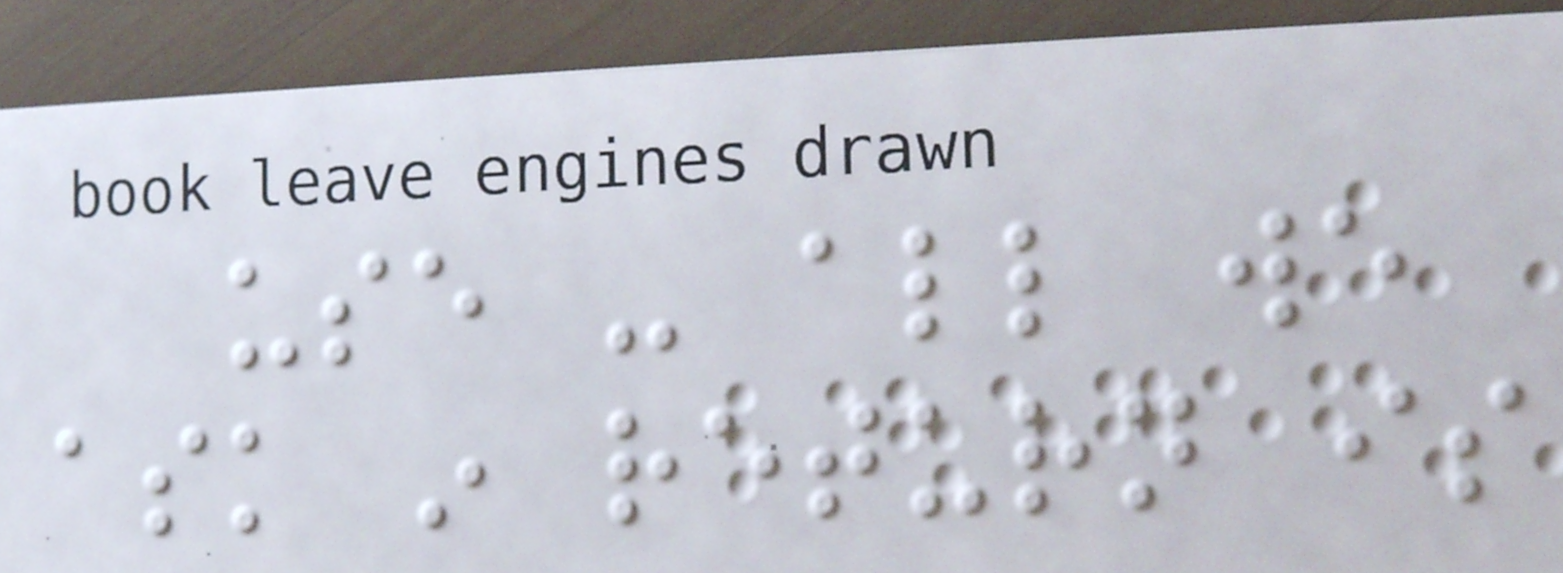use - all we
ask in return is
